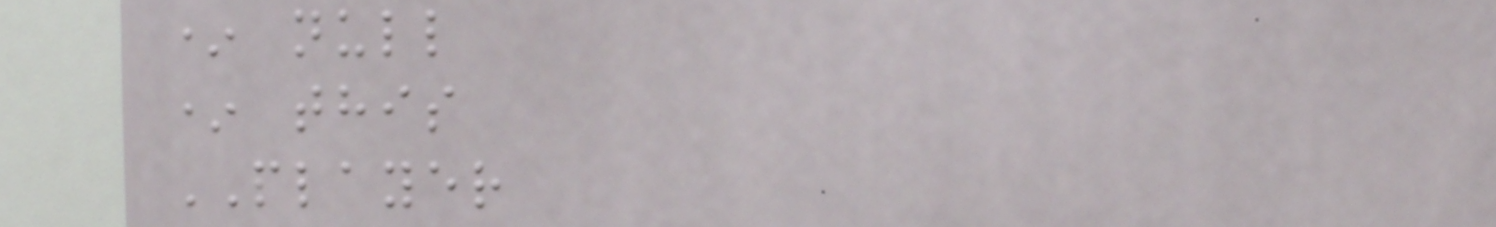* null
* this
PLAYER
